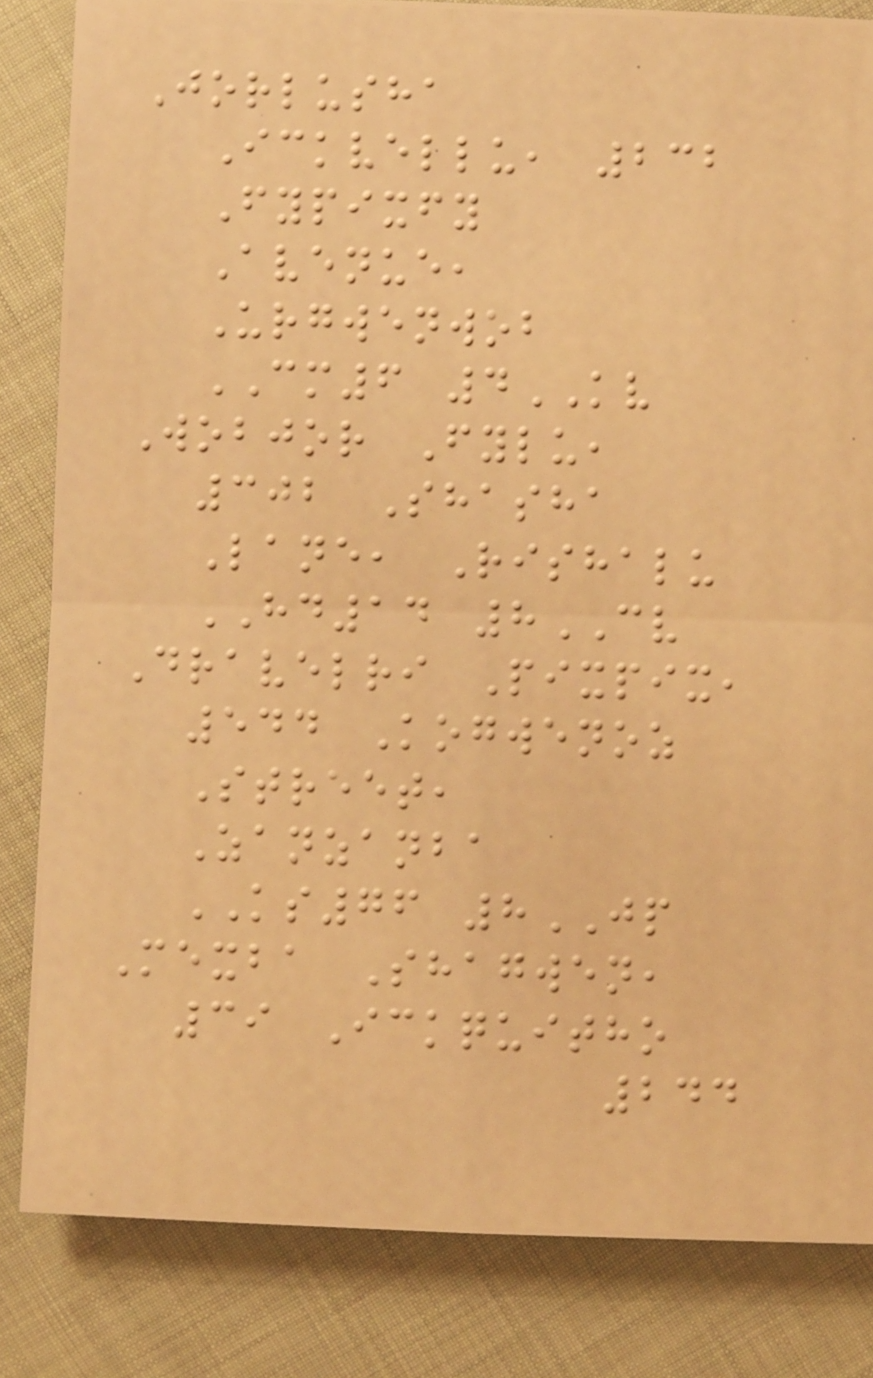Jorlusha
Ickvellu, 232
Fypixfy
Avenue,
Urgwenwob
CM6 4KV
Wobjor Fylu,
302 Shasha
Lane, Rishalu
HD14 8CV
Dravelri Pixpix,
544 Kogwenoz
Street,
Zanzanba
KS76 8JP
Mexba Shagwen,
39 Ickquitho
244
